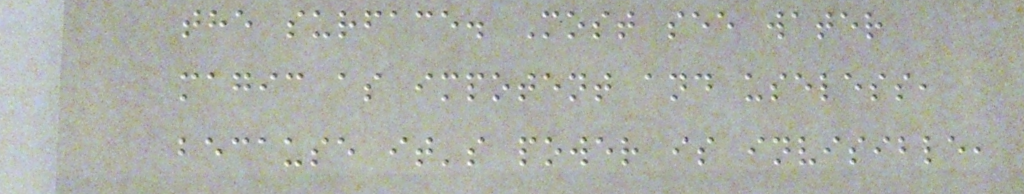the surface. Most see water
magic as impotent and useless,
because it's power is invisible,
